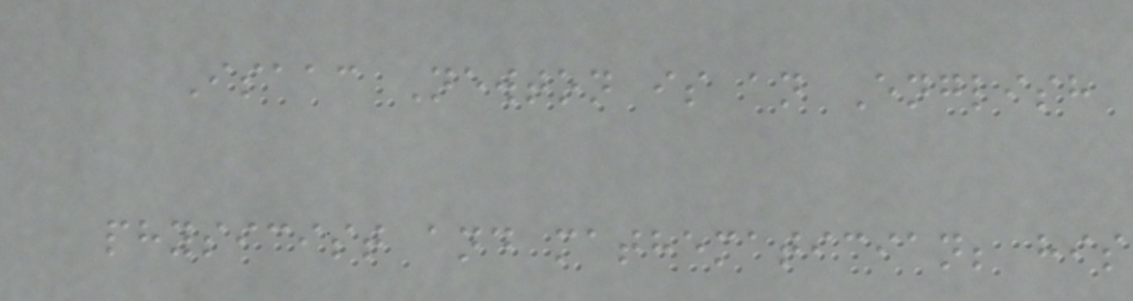Isaac Newton is an English
physicist and mathematician; his
